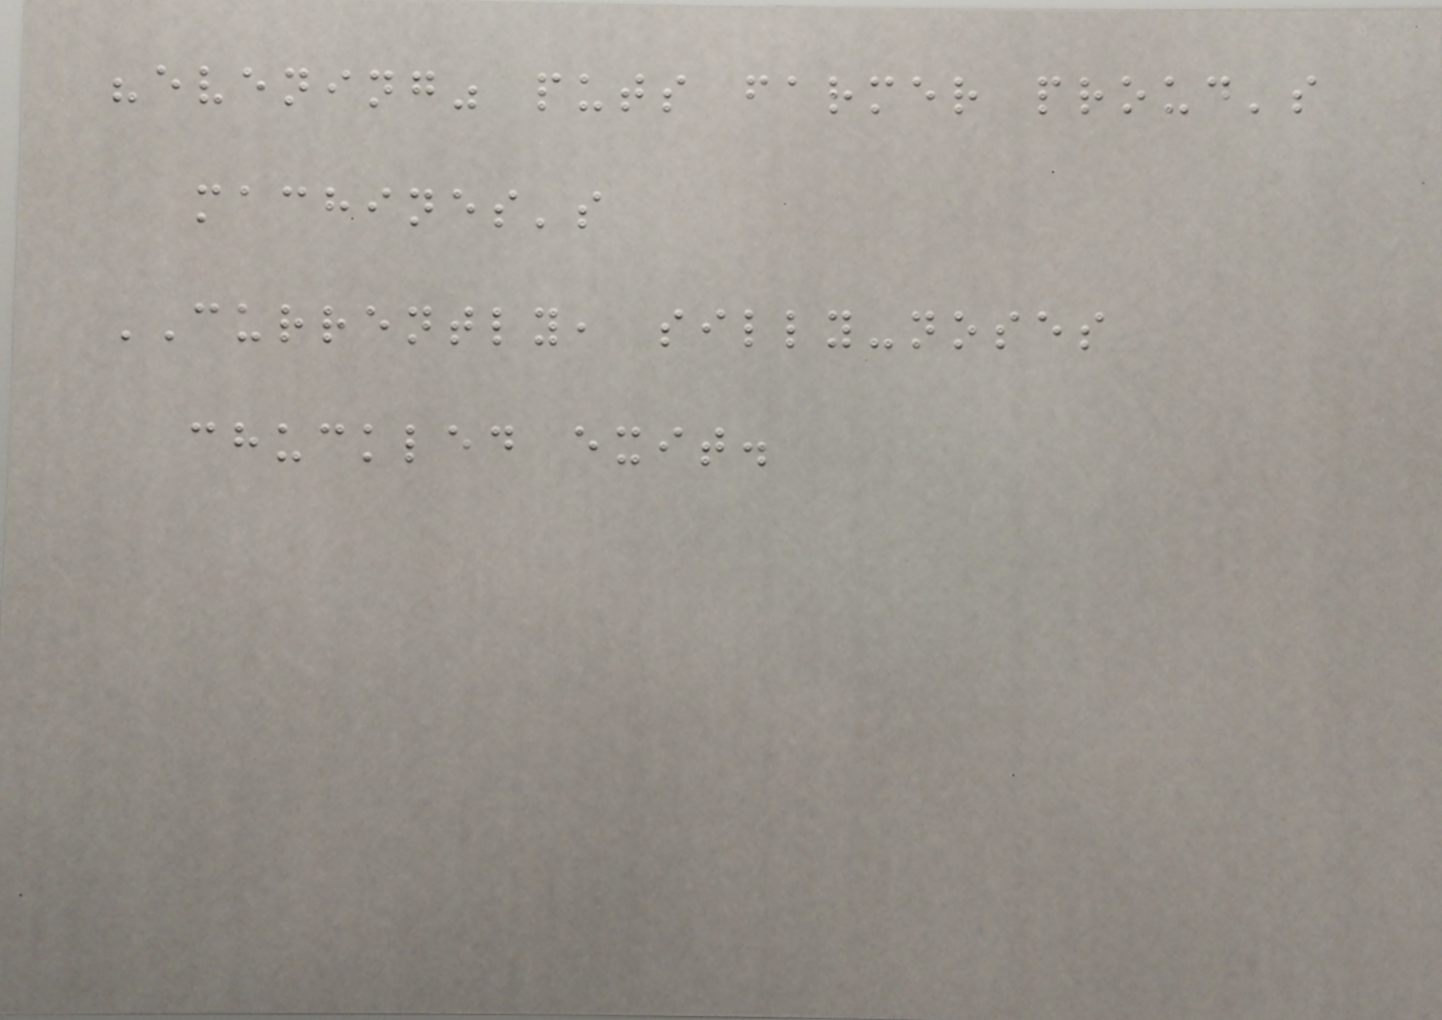"evening" puts farmer proud's
machines's
CURRENTLY, silly-noses
chuckled exit.
